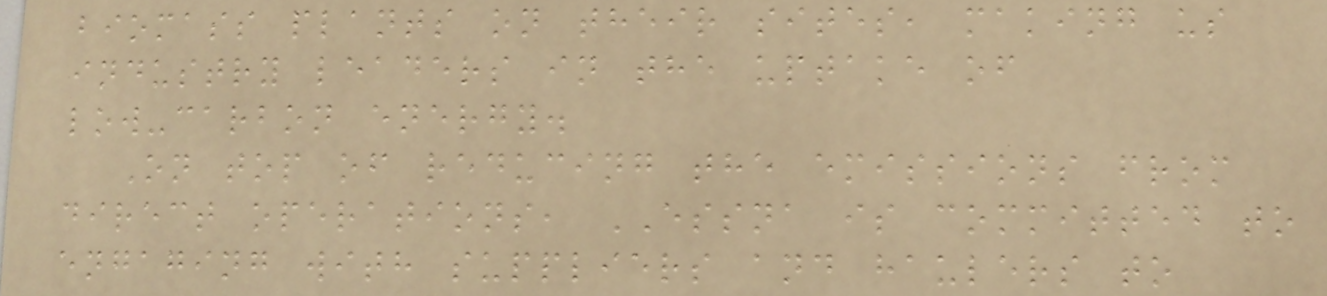biomass plants on their sites, making us
industry leaders in the uptake of
low-carbon energy.
On top of reducing the emissions from
direct operations, ESSNA is committed to
engaging with suppliers and haulers to
